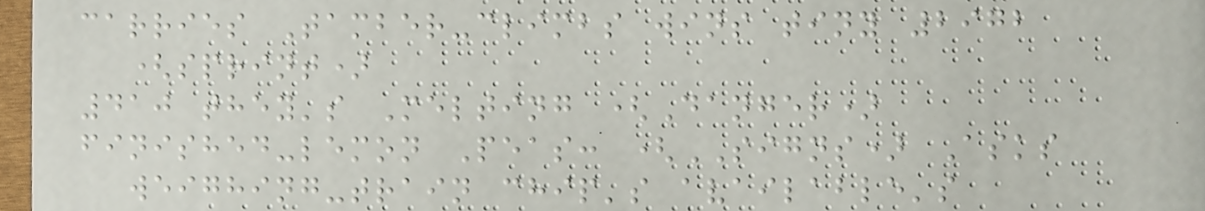carries Tamber-climbs wins tiny 2972
(sprint)
410 they's Melting (Danger)
finished-lemon Peas: (SIGNS) Asks
weighing-train chip's available's
